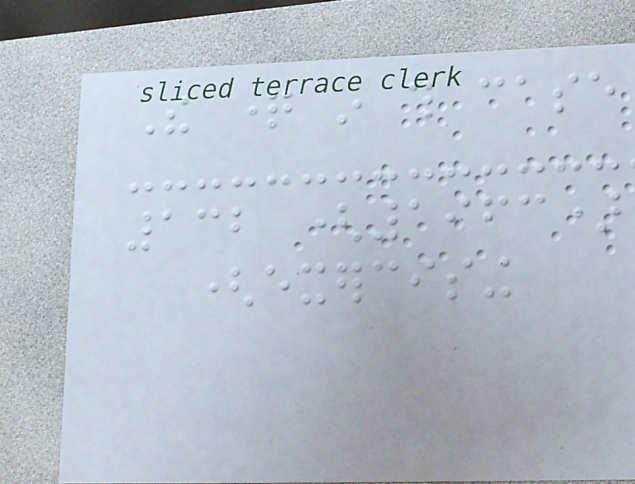The question in this case
132 (1963)
(exercising
